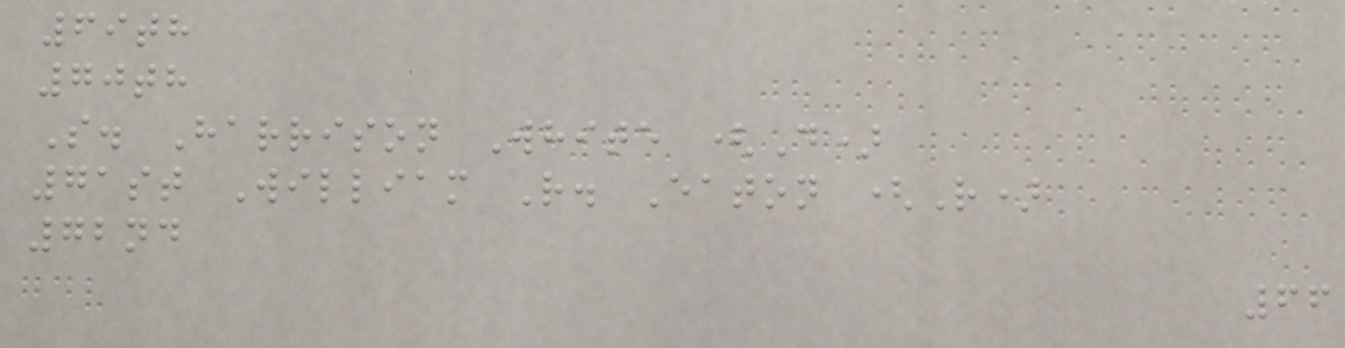69th
70th
S. Harrison White (D)
71st William R. Eaton (R)
72nd
66
